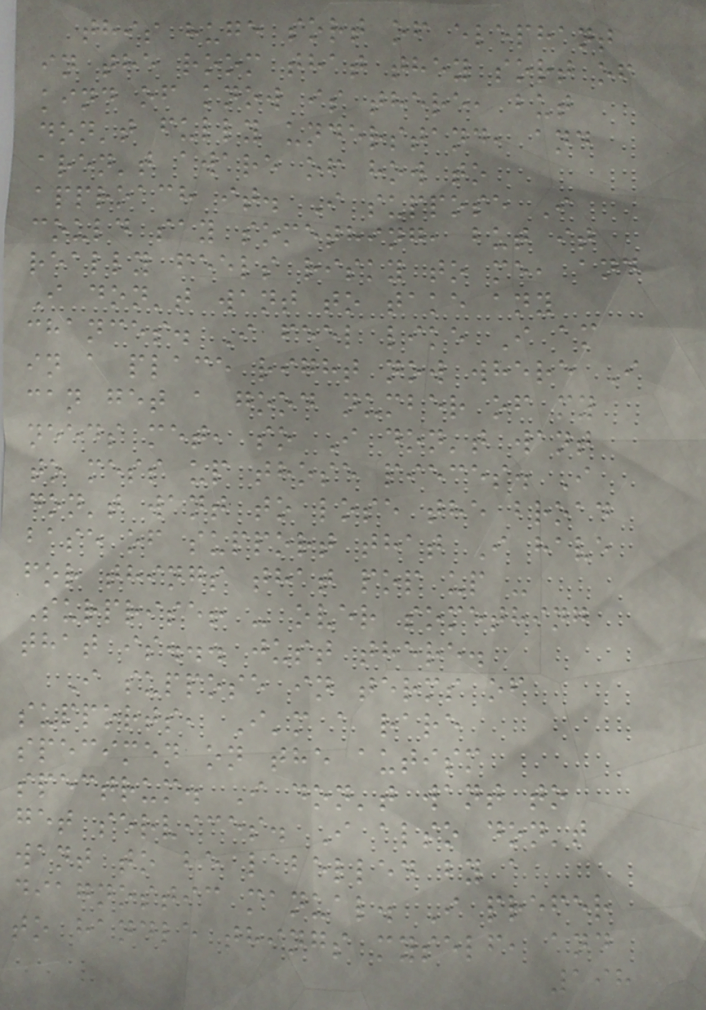this huge sort of elephant
in the room that they sort of
kind of know is there, but
don't fully understand, and
aren't aware of how to
approach it. I suppose I
could say something, but it
really feels risky to me, and
I don't want to take any
chances. I feel like I am
in a place right now where I
can get a good number of my
needs met, so I don't want
to mess up those pieces. I
don't want to lose the broad
base of support that I have
for things that pop up -
Surprise! - over something
that is... just there.
I suppose in terms of
supports, I'm a rare
specimen on the autism
spectrum. I don't want to
get services. I also don't
want to be labelled by a
diagnostic manual. I prefer
to handle things myself, and
198
